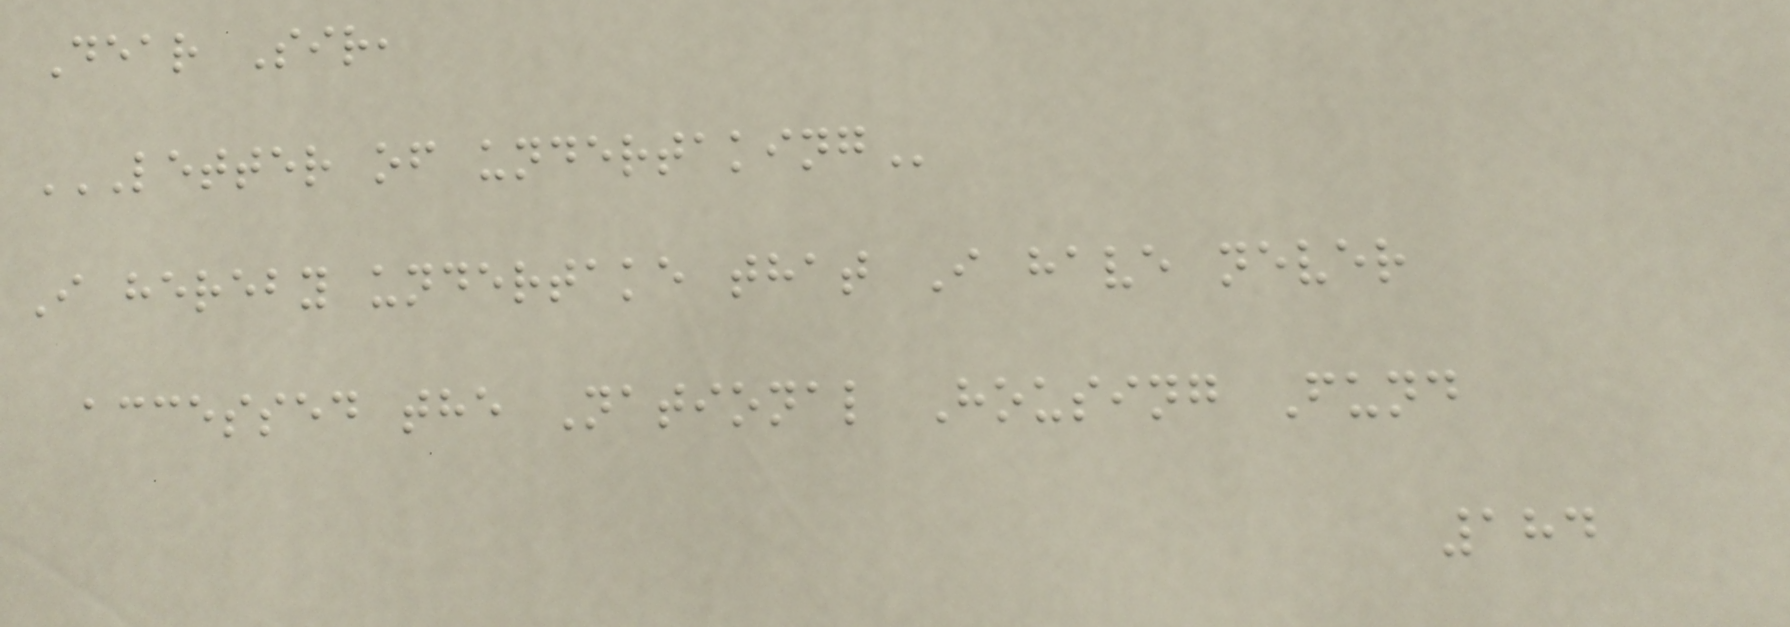Dear Sir,
LETTER OF UNDERTAKING
I hereby undertake that I have never
accessed the National Housing Fund
184
